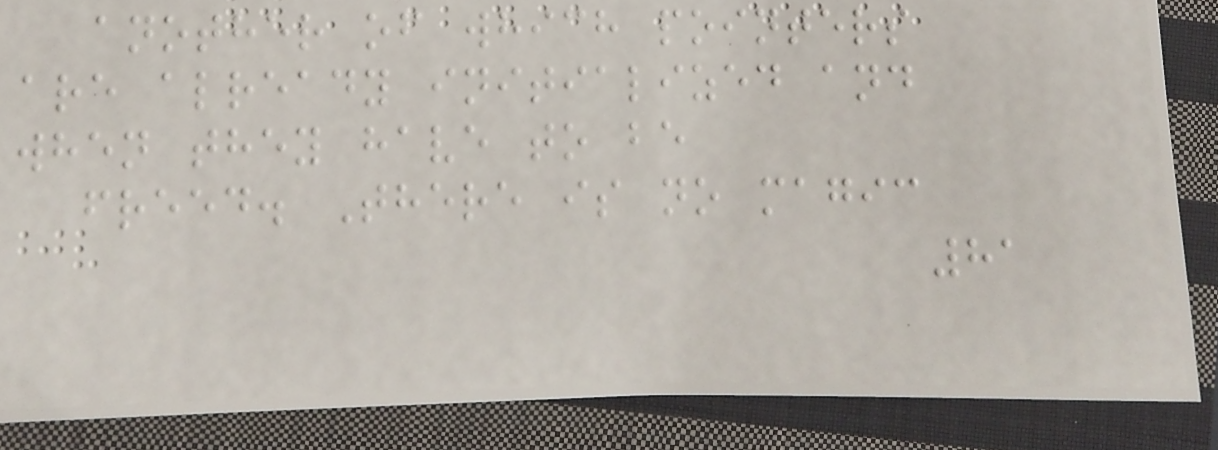another of which pointers
are already initialized and
when they have to be
freed. There is no magic
81
